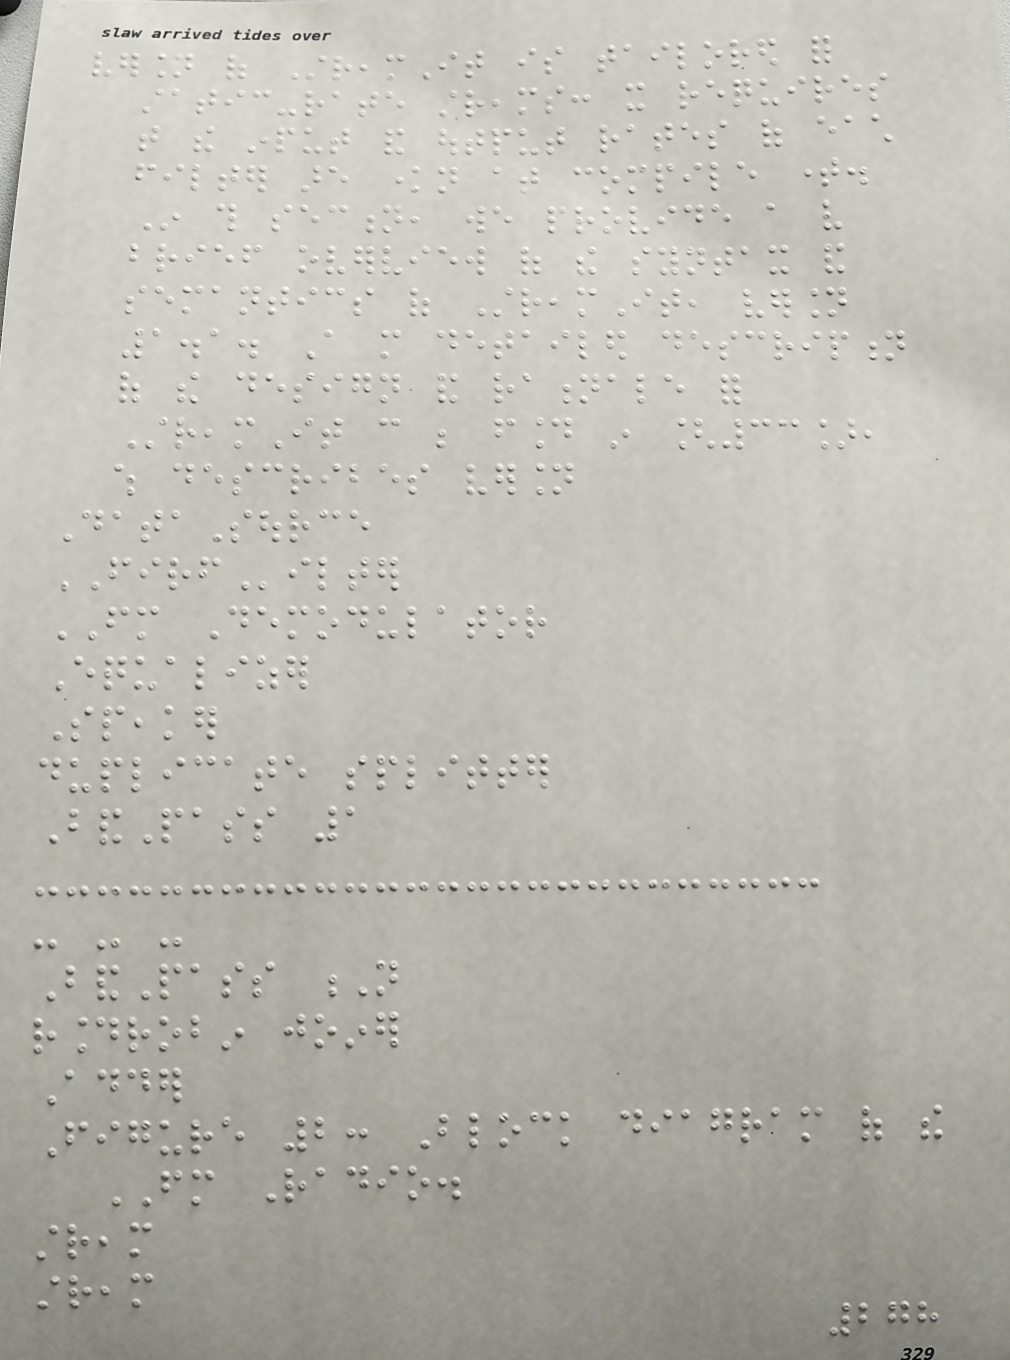version of StreamIt is tailored for
static-rate streams: it requires
that the input and output rates of each
filter are known at compile time.
In this section, we provide a very
brief overview of the syntax and
semantics of StreamIt, version
1.1. A more detailed description
of the design and rationale for
StreamIt can be found in [33],
which describes version
DataSource
FIRFilter
FM Demodulator
Equalizer
Speaker
duplicate splitter
BandPass 1
- - -
BandPass N
roundrobin joiner
Adder
Figure 2: Block diagram of the
FM Radio.
stream
stream
278
